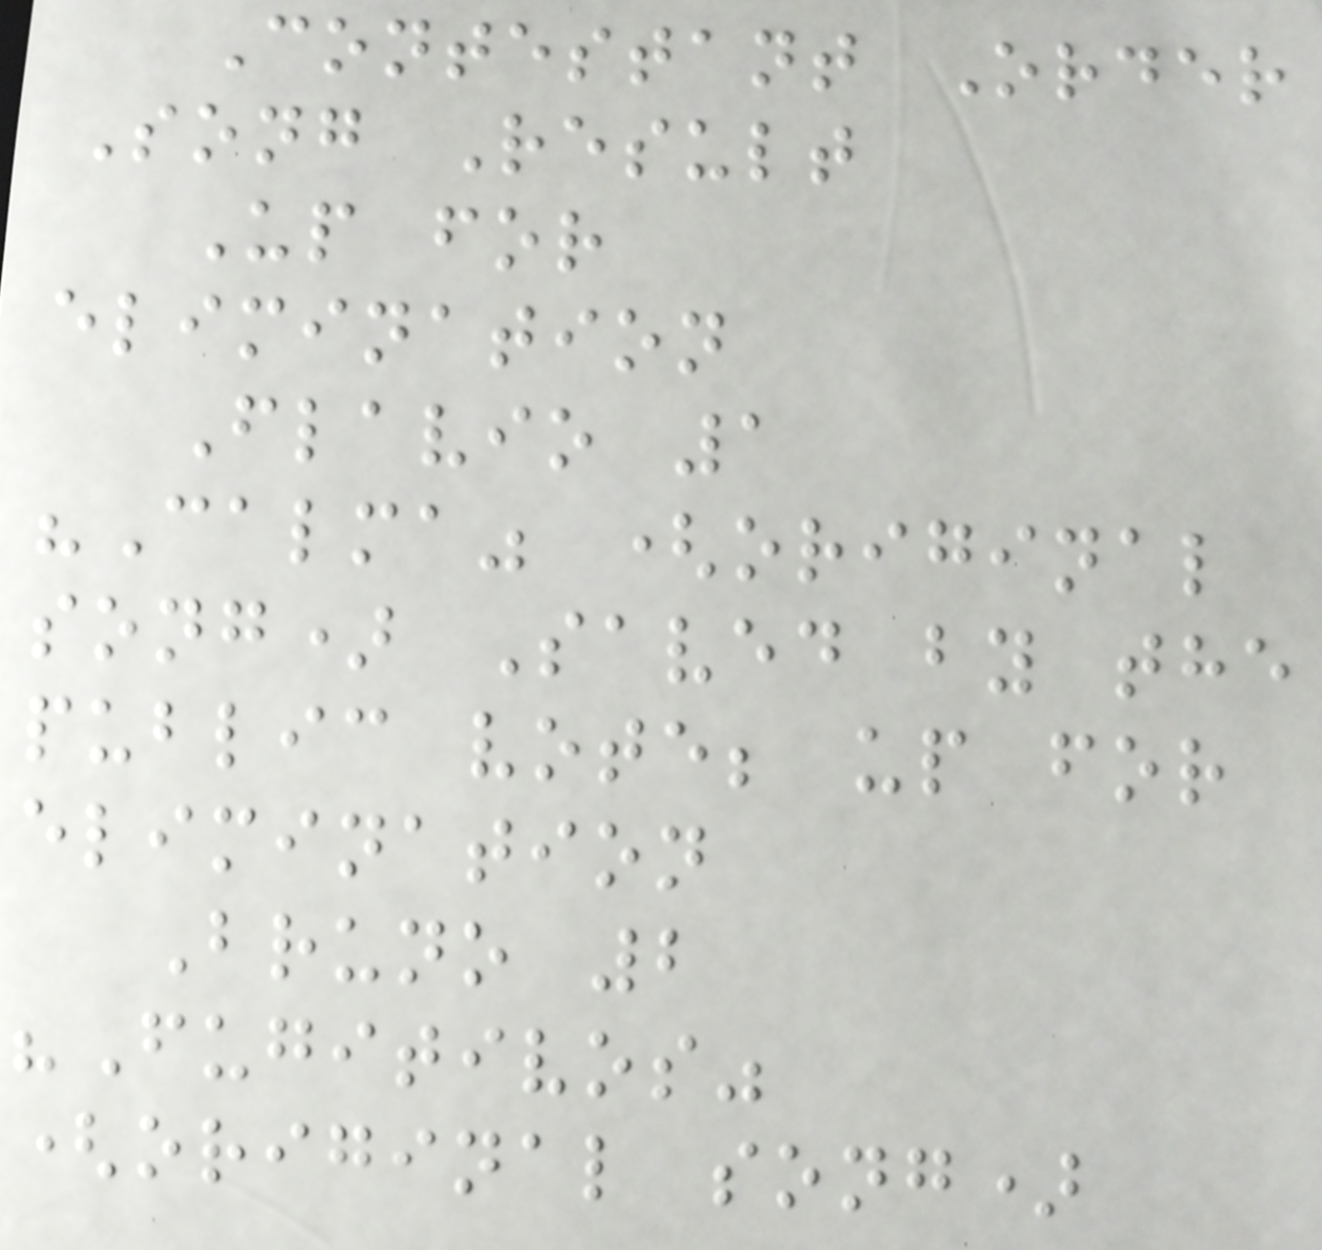Contestant Order
Song Result
Up for
elimination
Flavio 1
"Calma" (original
song) Saved by the
public vote; up for
elimination
Bruno 2
"Fugitivos"
(original song)
